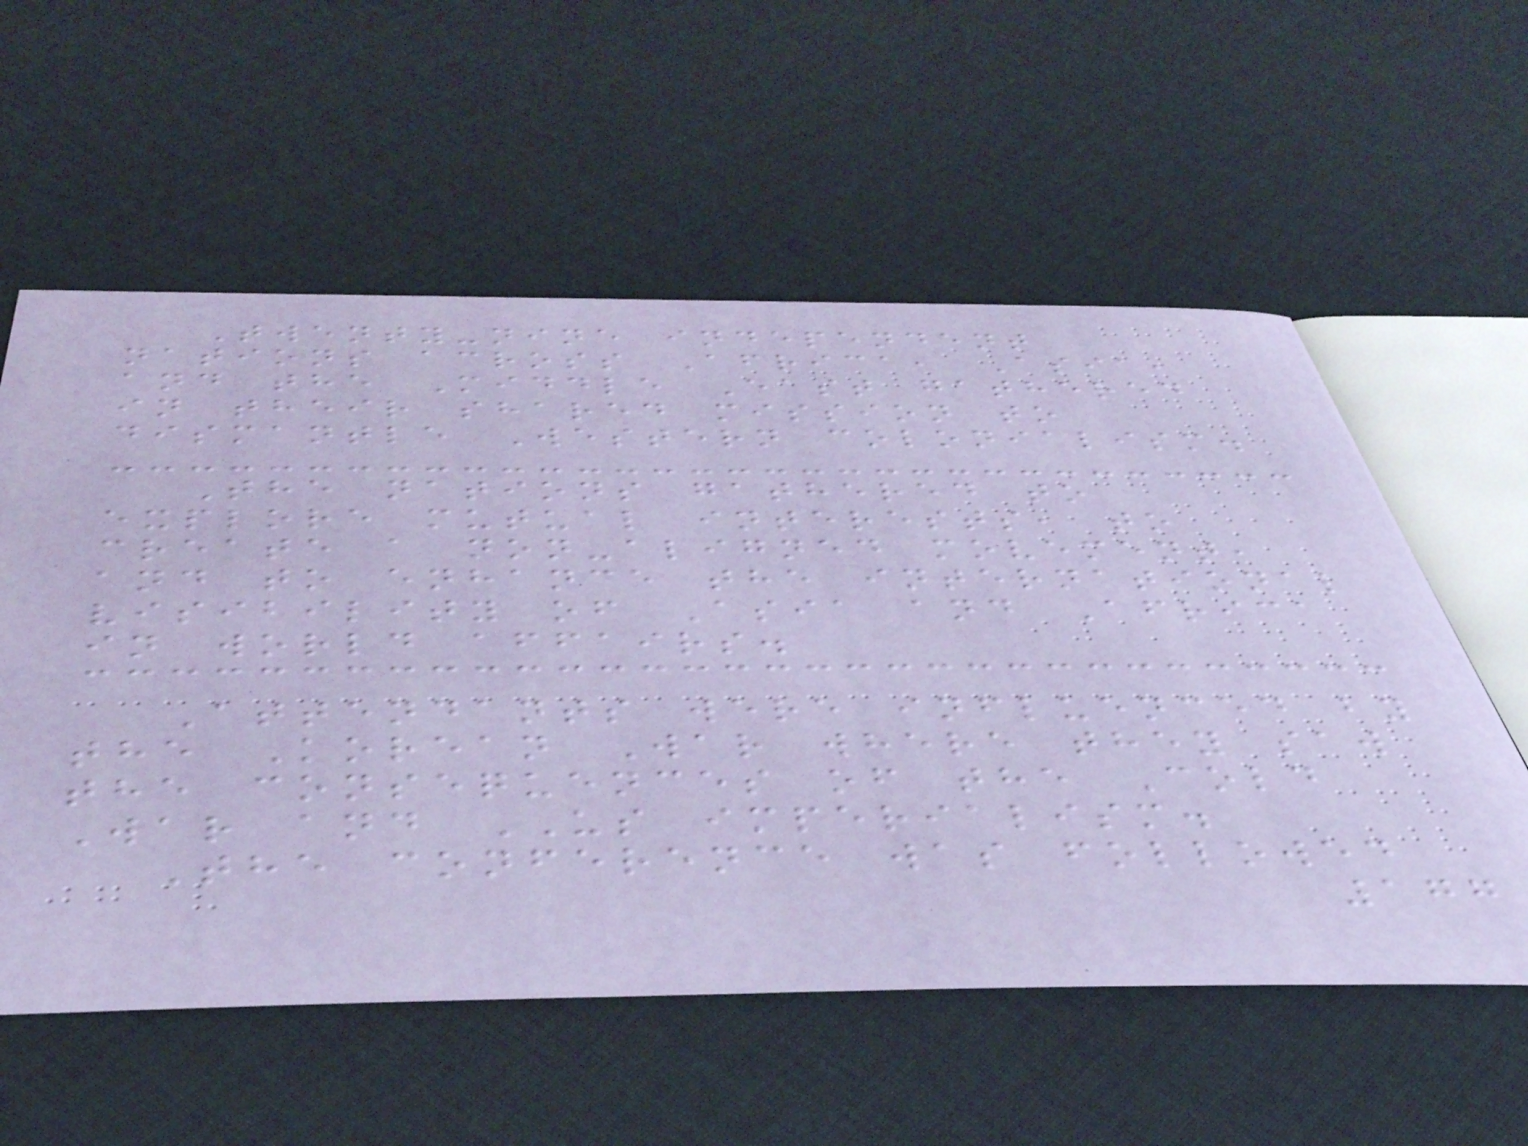Twenty-nine independent
nations across Africa, Asia,
and the Middle East gathered
in their shared mission to
dismantle Western colonialism.
The nations gathered to
explore mutual interests, to
create a non-aligned movement,
and to enhance the international
visibility of Asia and Africa
in world affairs.
Attendants were influenced by
the Korean War where they saw
the consequences of the Cold
War and US imperialism.
The conference was followed
177
